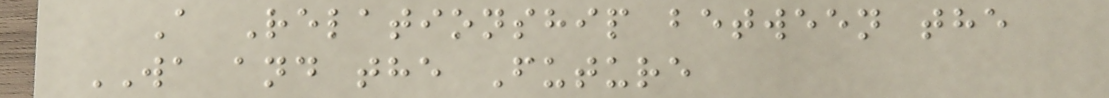A Relationship between the
WA and the Future
